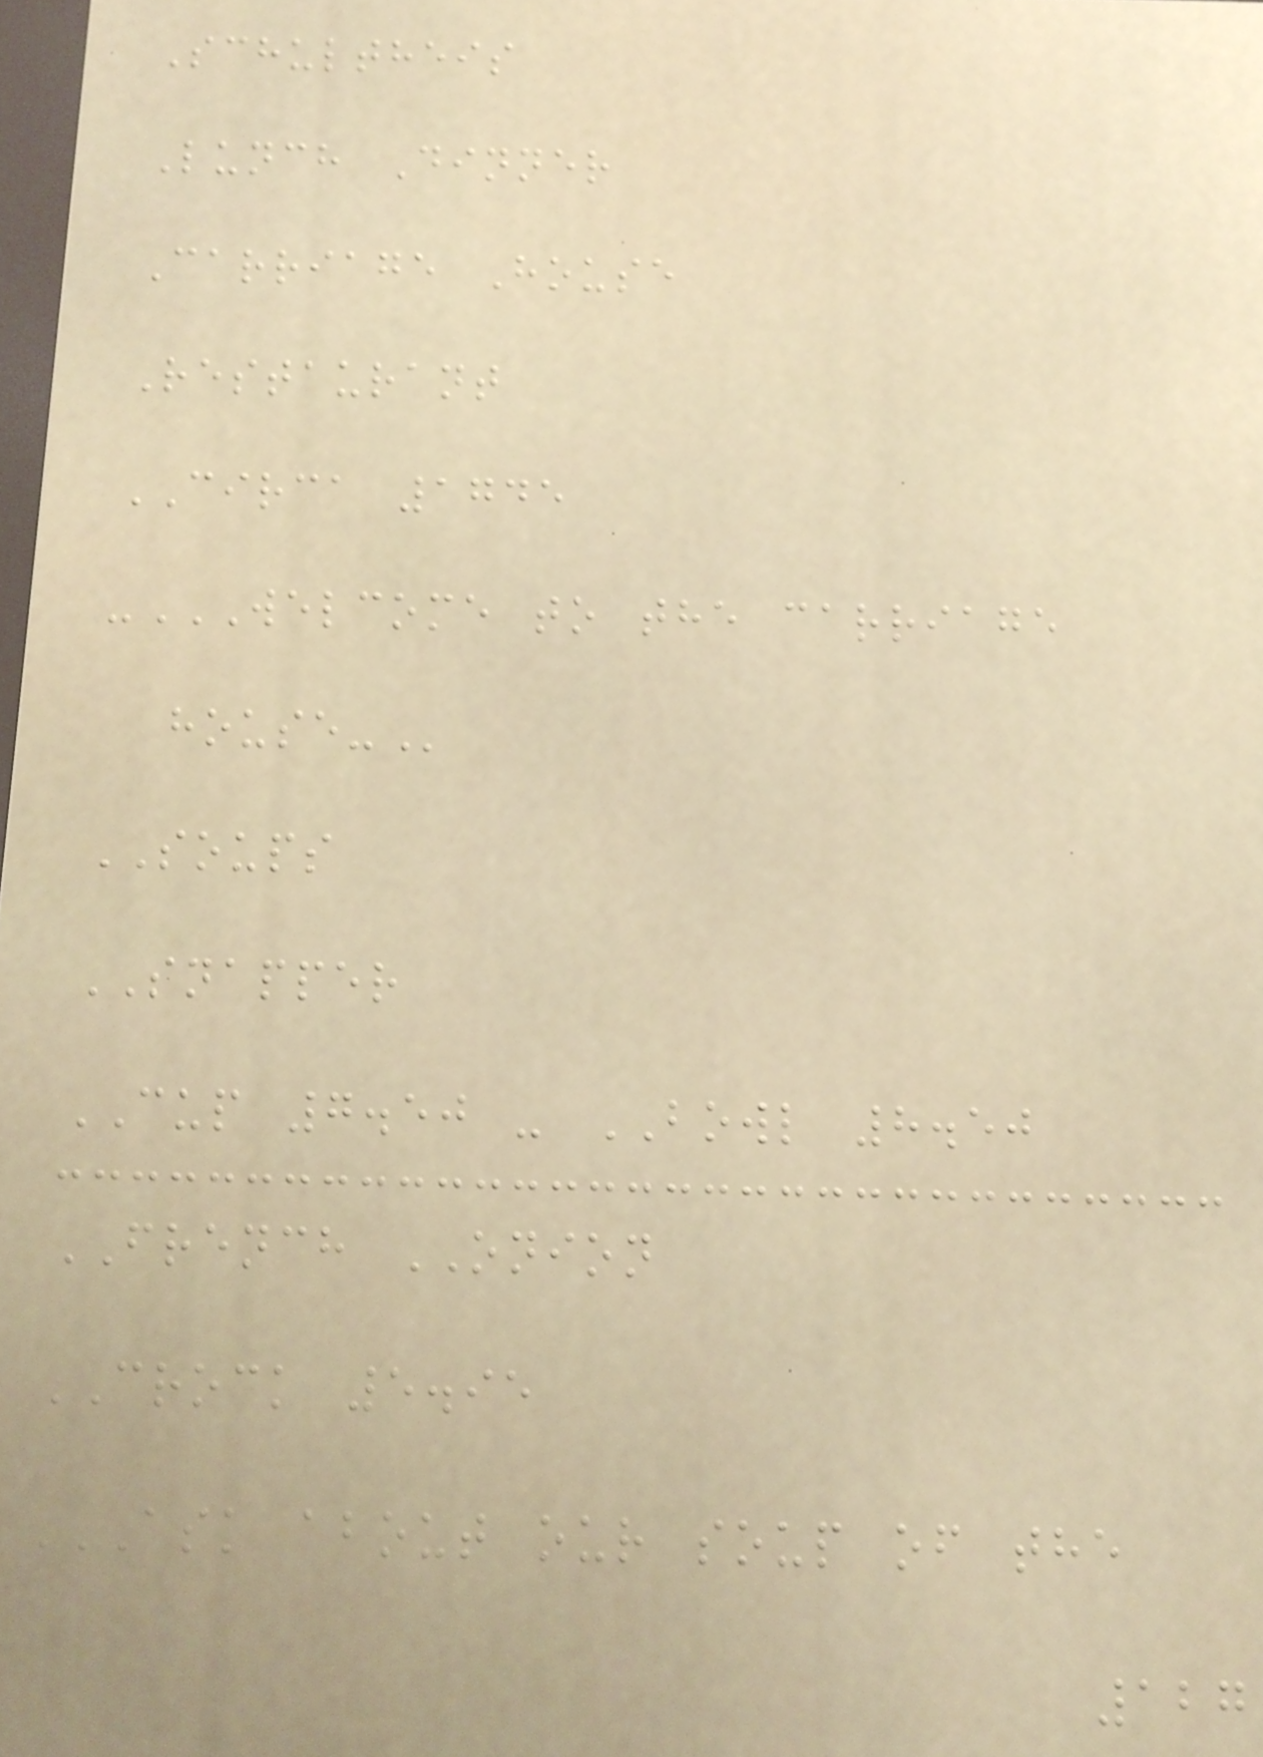Schultheis
Lunch Dinner
Carriage House
Restaurant
CIRCA 1745
-WELCOME TO THE CARRIAGE
HOUSE-
SOUPS
SNAPPER
CUP 7.50 - BOWL 8.50
FRENCH ONION
CROCK 5.95
ASK ABOUT OUR SOUP OF THE
127
